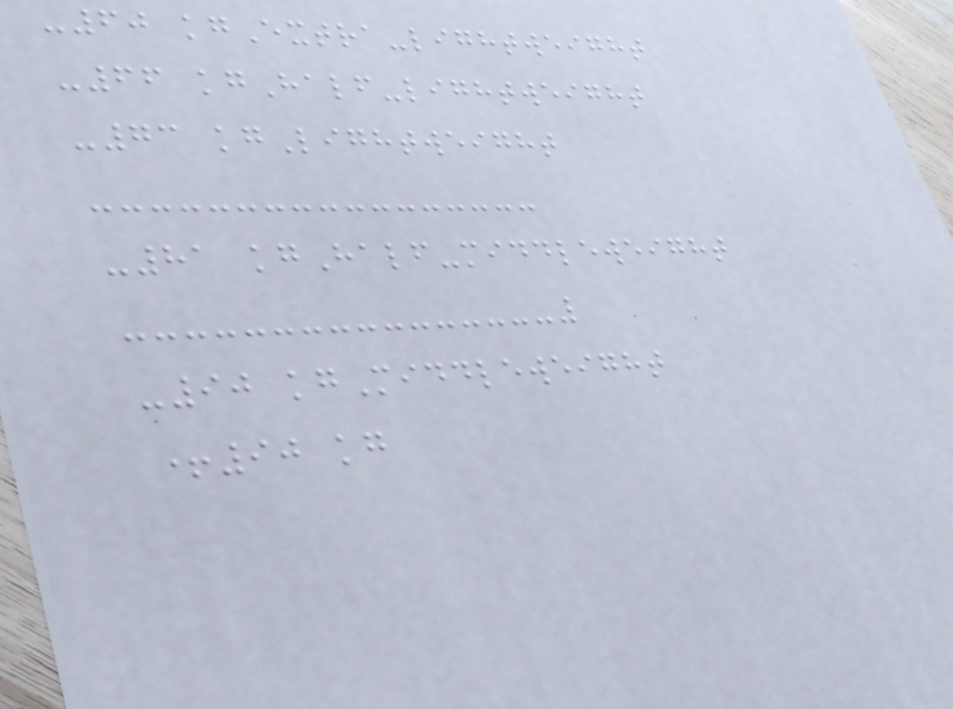-60 kgExtra-lightweight
-66 kgHalf-lightweight
-73 kgLightweight
-81 kgHalf-middleweight
-90 kgMiddleweight
+90 kg
